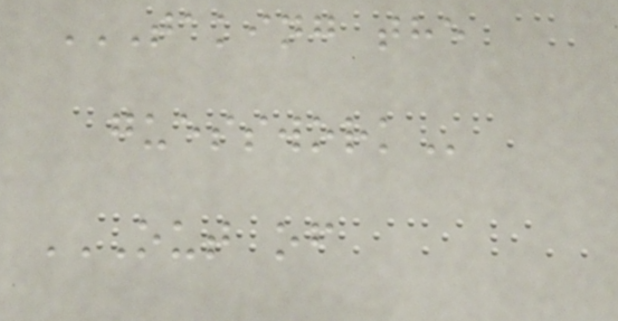TAKING THE
GUESSWORK
OUT OF
